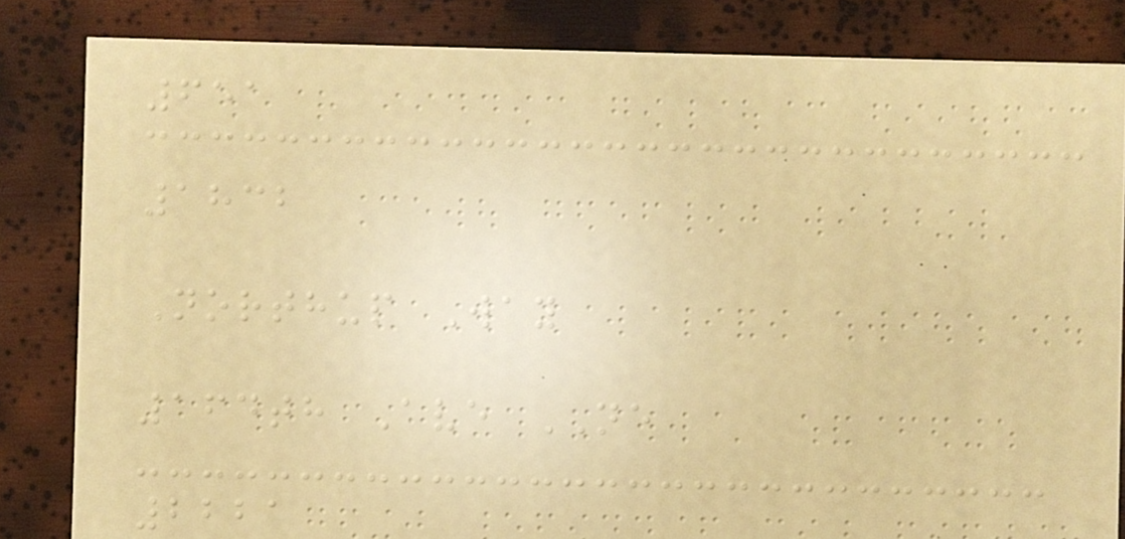651
1832
Northup Way
164th Ave NE
2221
